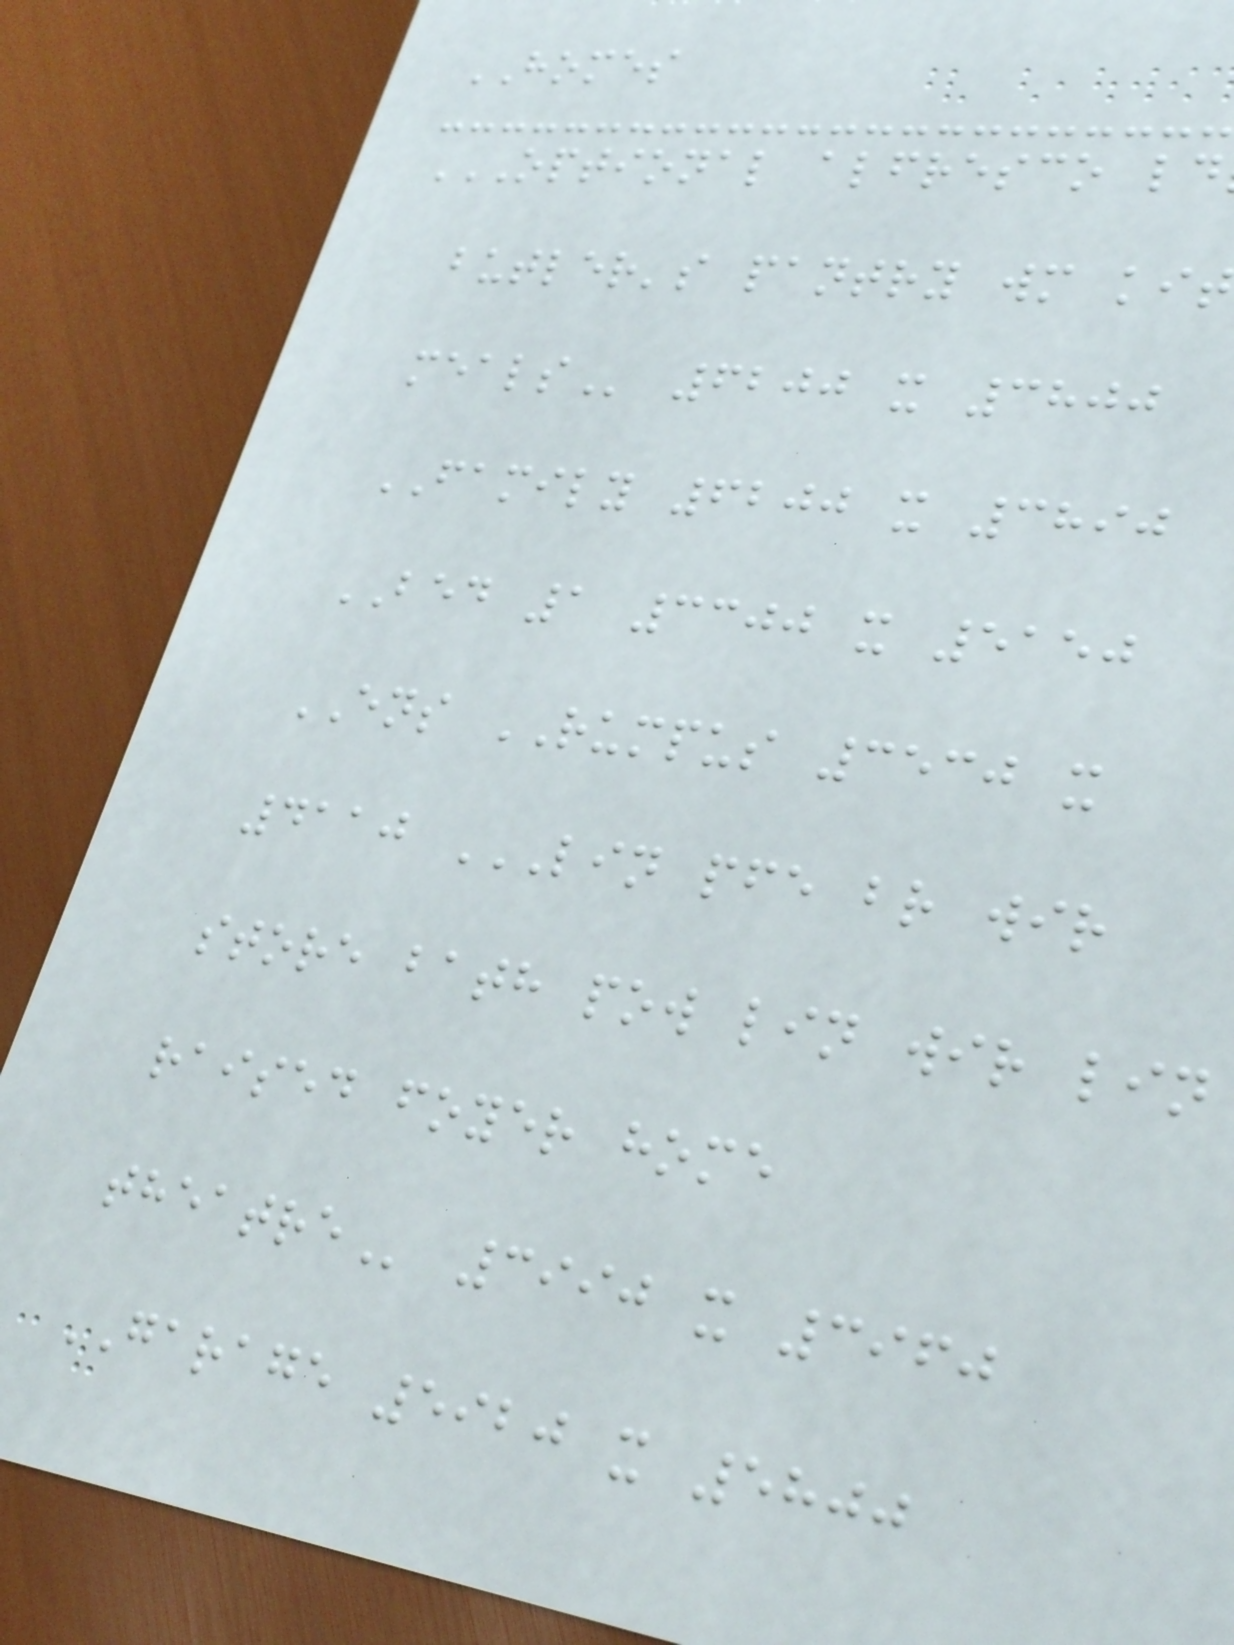HOMES
butler's pantry wm
6200 x 3800
FAMILY 6200 x 3890
BED 1 3300 x 5150
ENS RUMPUS 3530 x
4110 LIN PFE BR WIR
store bath pow lin wir lin
raised foyer home
3990 x 3960
GARAGE 5920 x 5800
